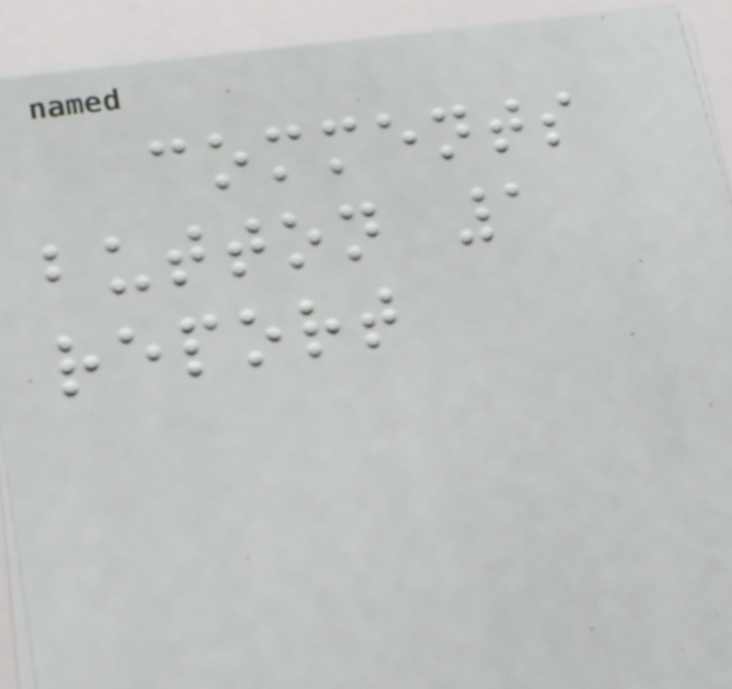comments
button 1
report
